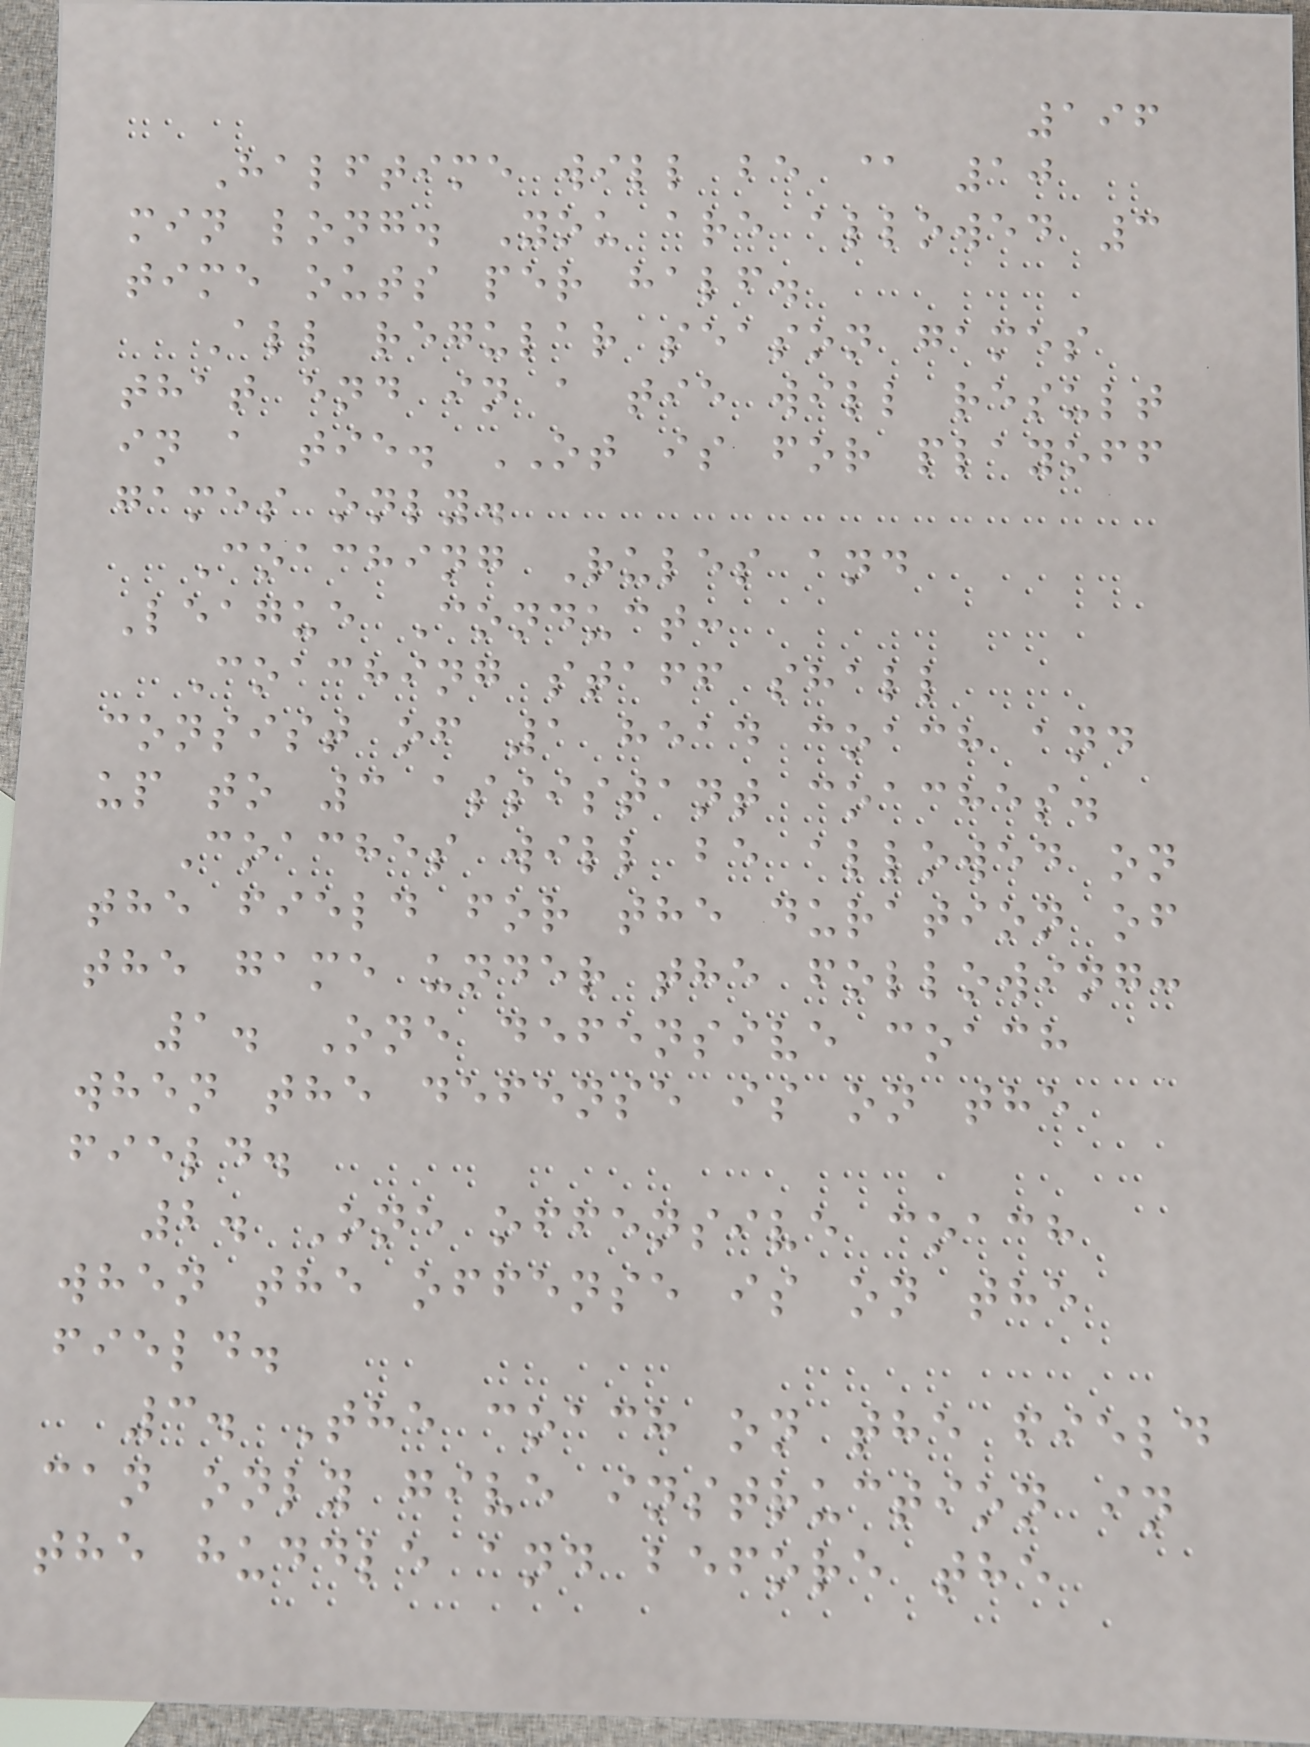196
Halftime will be @ 10
min long. You are allowed 3
time outs per half.
All regular season games
that end in a tie will result
in a tie. OT is for playoff
games only.
Coaching Rules and
League Conduct:
Coaching staff shall
consist of 1 head coach and
up to 3 assistant coaches.
Coaches will be allowed on
the field for the duration of
the game under the following:
1. One defensive coach
when the defense is on the
field.
2. One offensive coach
when the offense is on the
field.
3. The coach on the field
can only give instruction in
the huddle and before the
